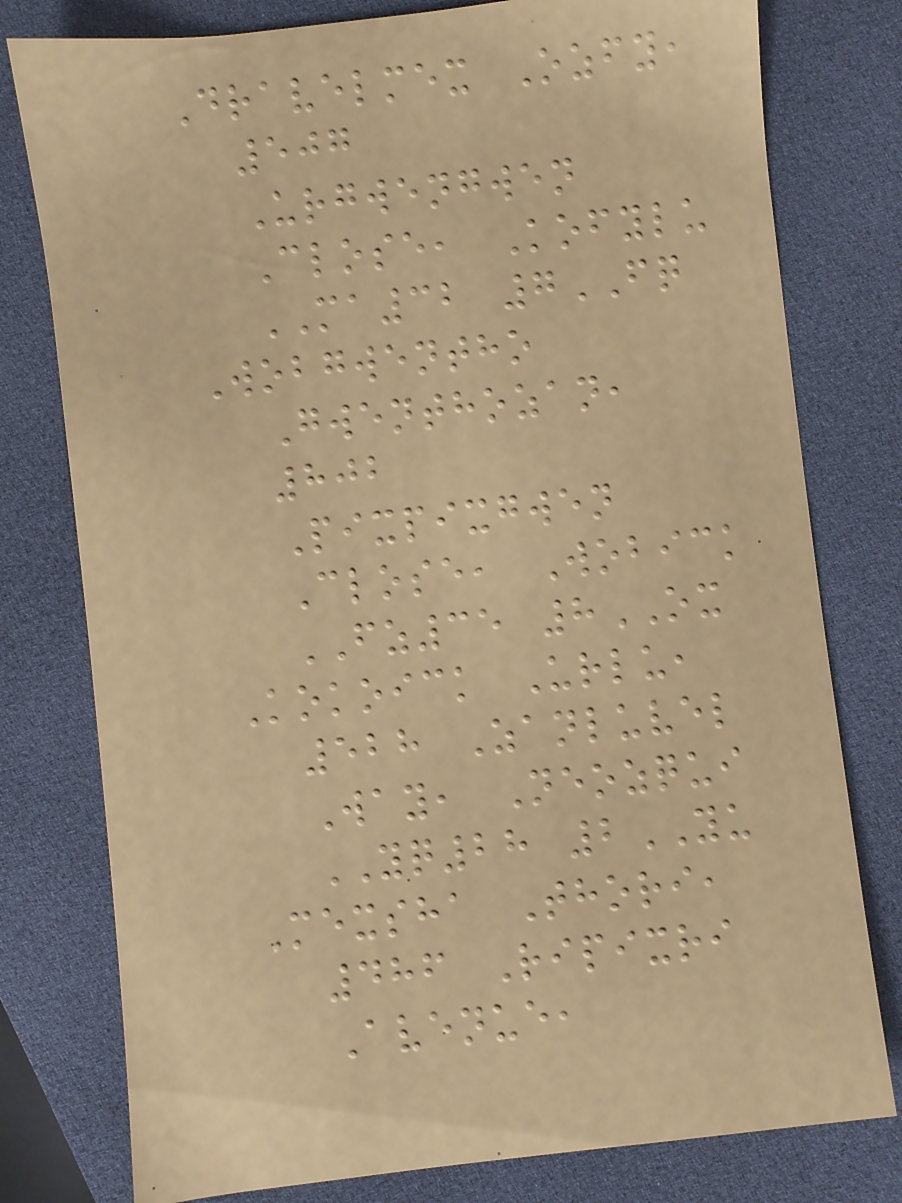Dravelmex Ozfy,
507
Urgwengwen
Close, Kofylu
MA32 7FQ
Wobgwentho
Gwenthozan,
802
Pixpixgwen
Close, Wobick
FZ35 8OX
Kokoick Urlu,
528 Zanluvel
Way, Neozqui
YQ28 2YU
Mexsha Thori,
486 Ripixri
Avenue,
